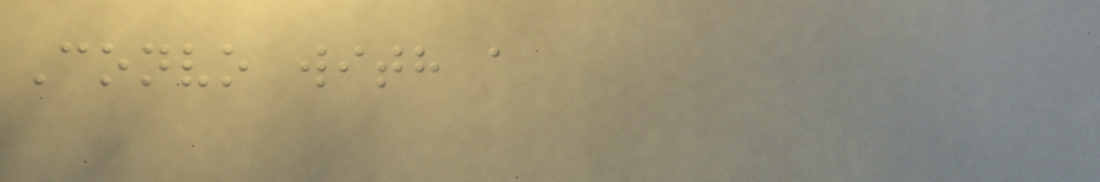Convo with a
